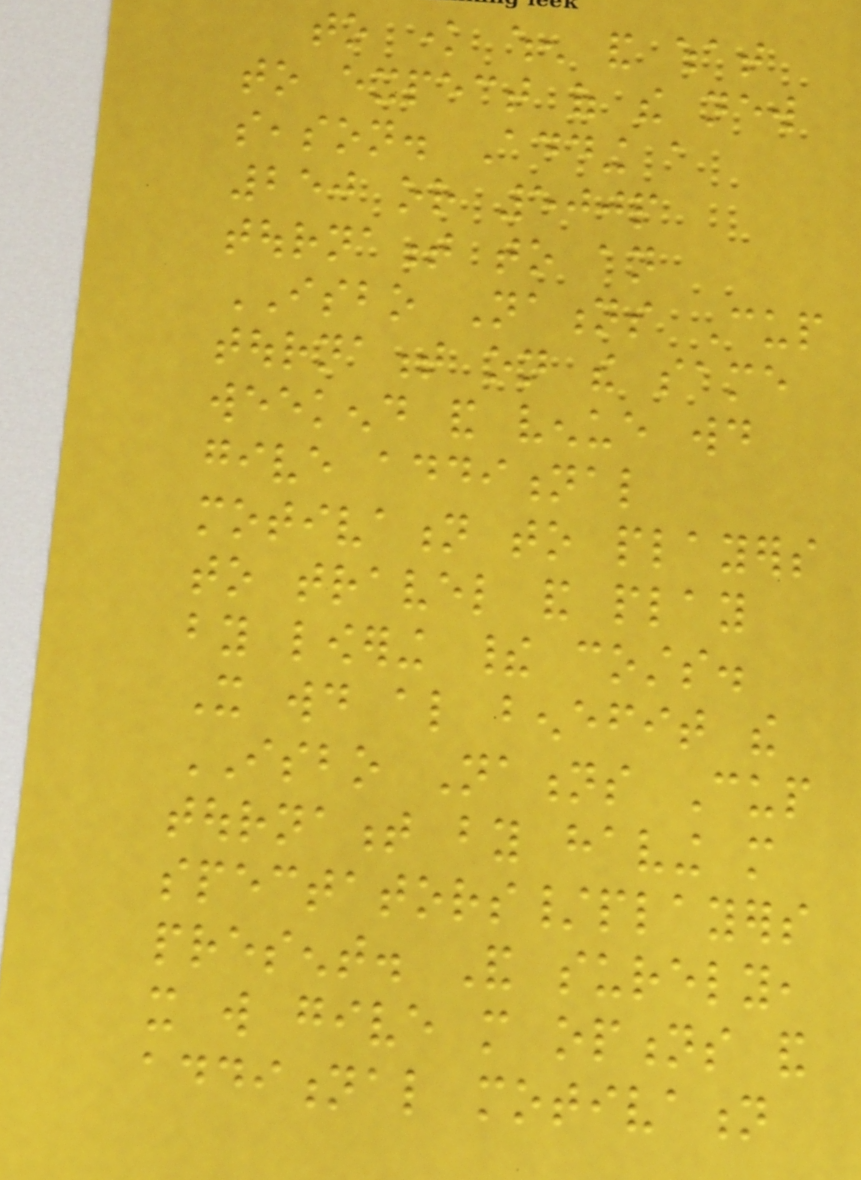to know when and what
to expect of the new
season. Adding a
250 or 500p
tournament to an
ISBO Nations Cup
tournament on the same
weekend and venue would
give additional
motivation to players
to travel and play
by lowering their costs.
It would also benefit the
ISBO Nations Cup
tournament by having more
spectators/players
present. And surely,
it will give more options and
additional motivation
